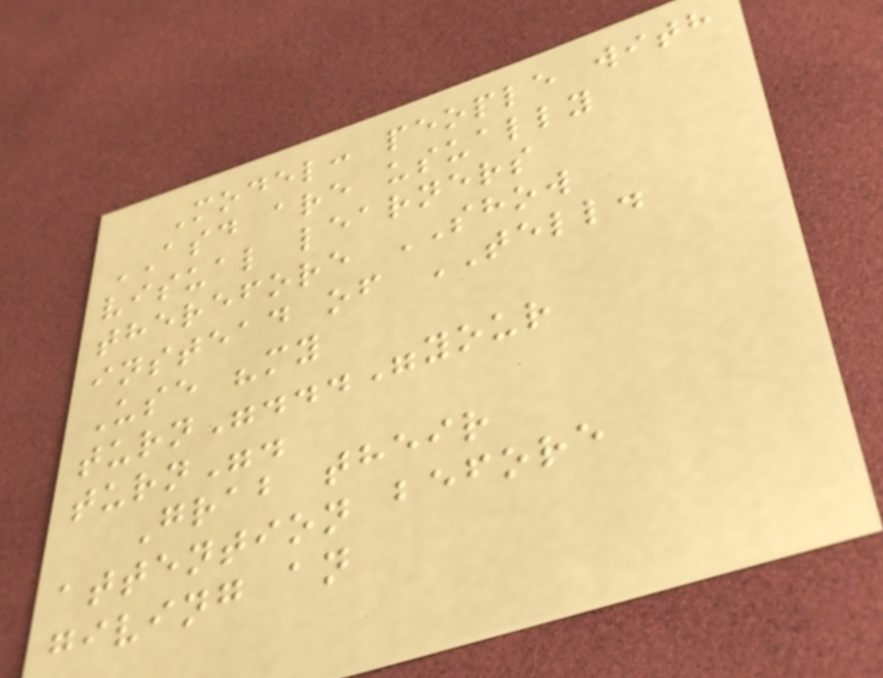Model: people with
ASD are usually
visual learners
therefore SHOW
instead of TELL.
Use "my
turn"..."your
turn".
Grab their
attention before
giving an
